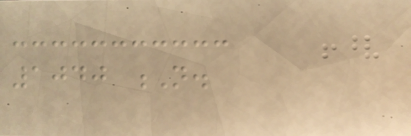1040 N.
